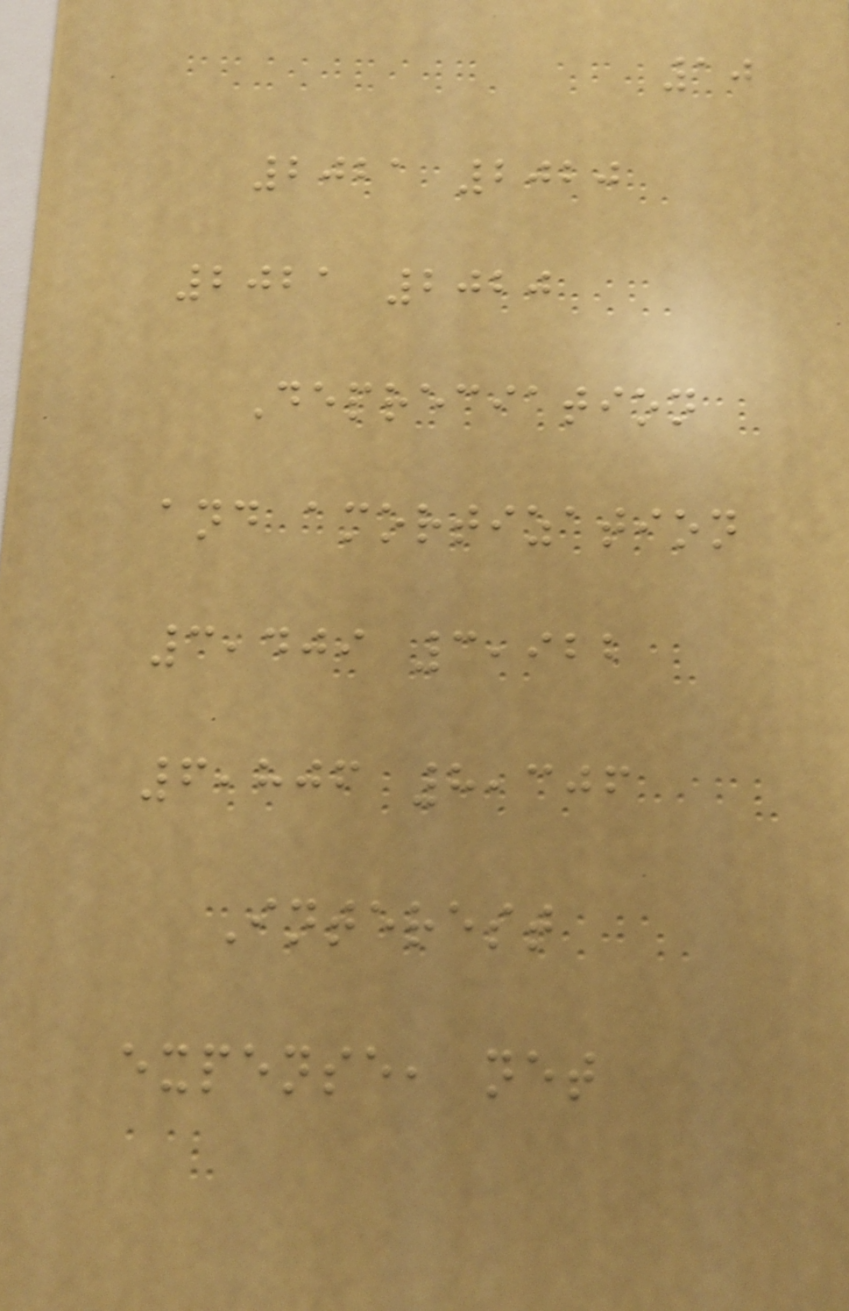10
2021 2020
2021 2020
Depreciation
and amortization
3,409 3,922
6,806 8,306
Interest
expense, net
